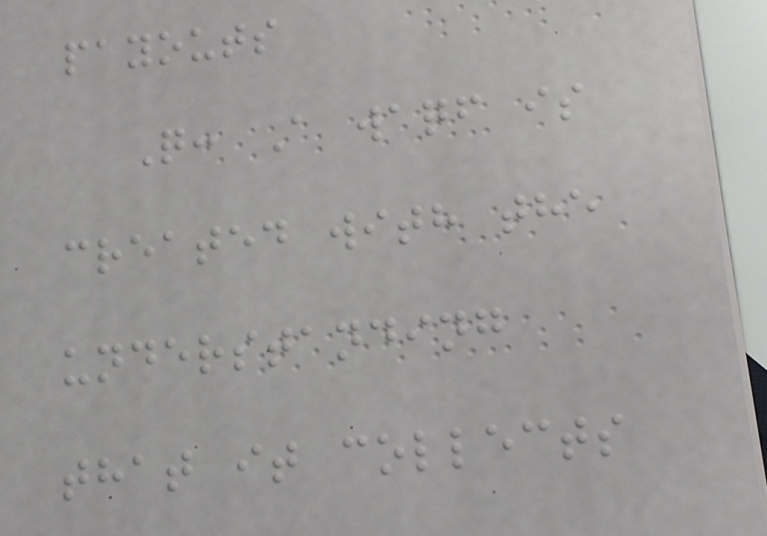payouts
Q: A waqf is
created with the
understanding
that it collects
